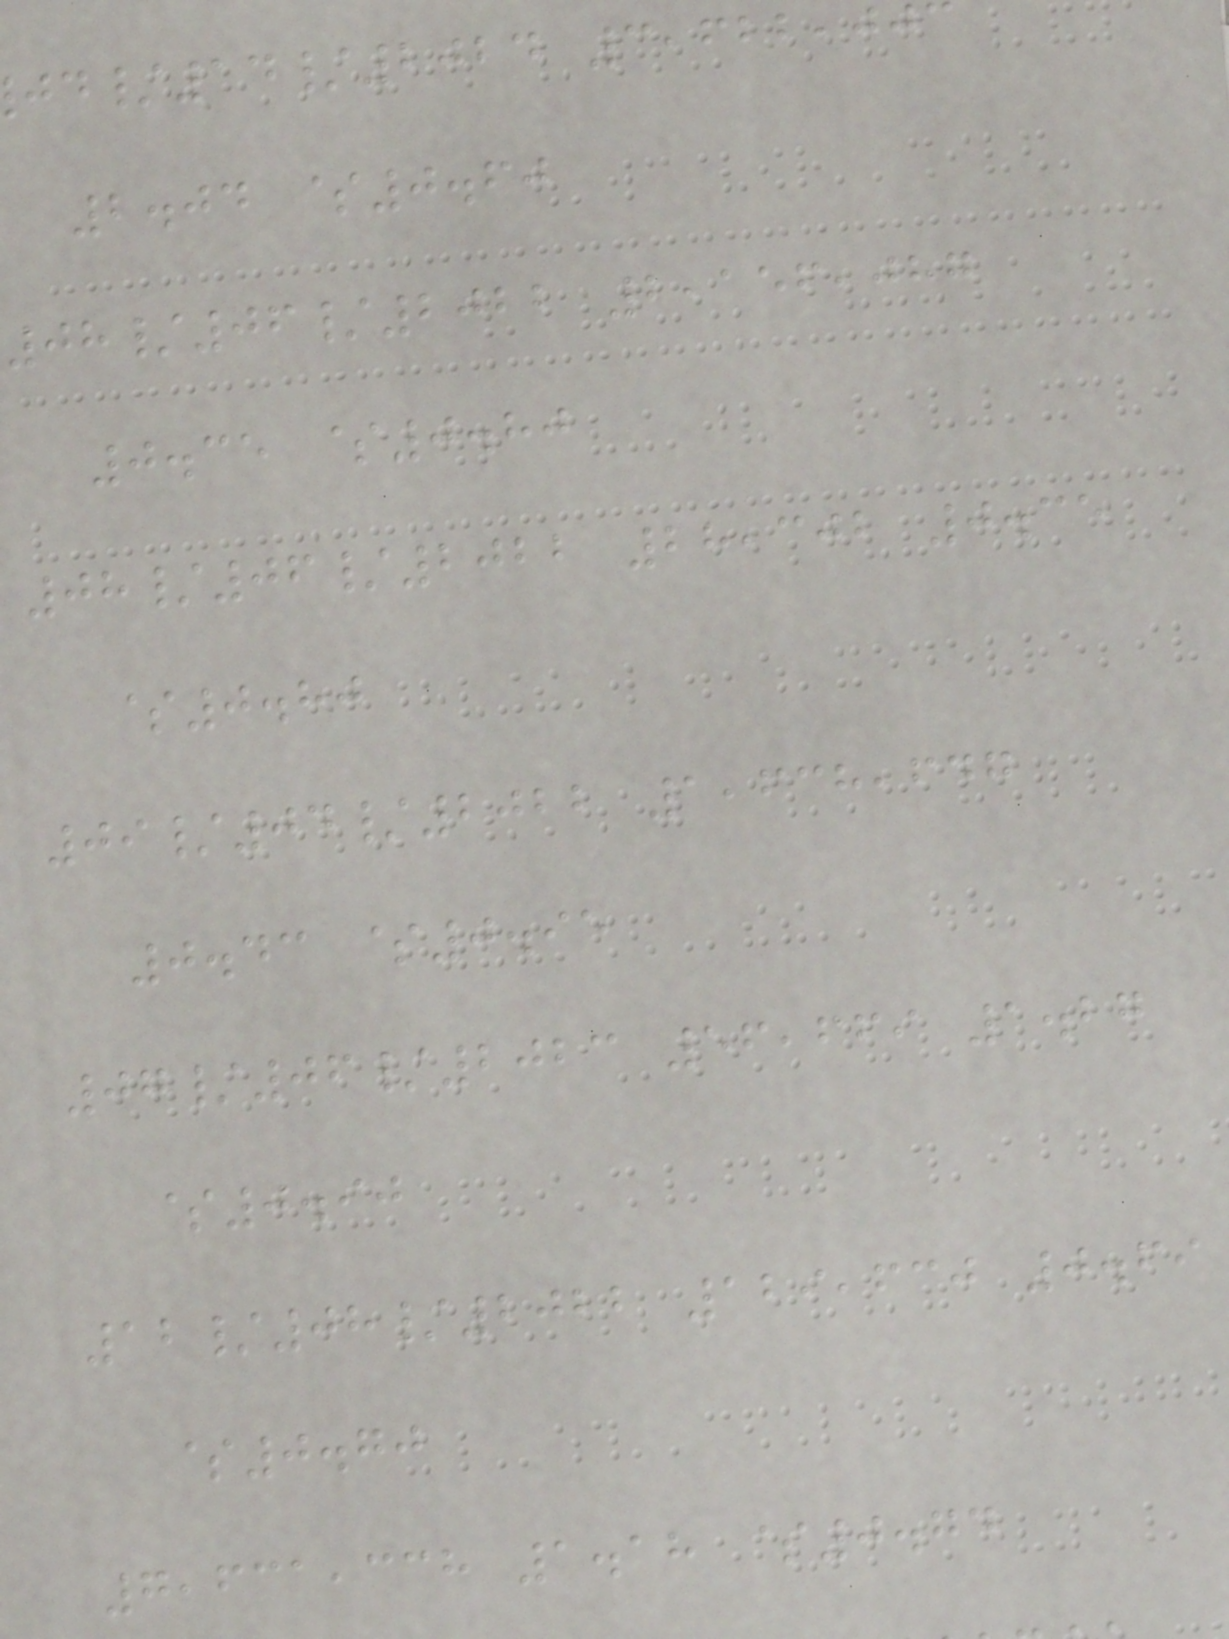/14/2024 3,622,00
2.04 $0.60
08/06/2022 2,156,087
0.35 $0.80
08/06/2022 28,302 0.35
$0.80
09/04/2022 1,638,647
0.43 $0.95
07/06/2023 56,669 1.27
$0.90
12/08/2022 129,630 0.69
$0.70
7,631,338 1.18 $0.74
